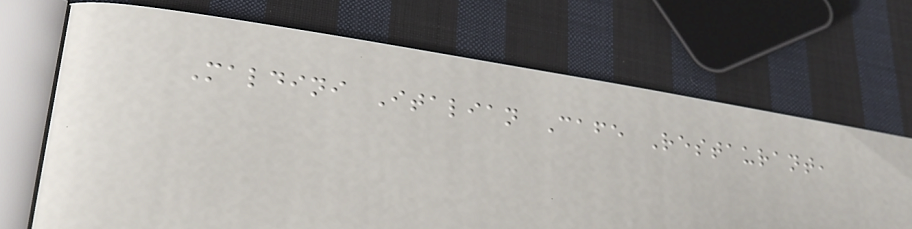Maldini Italian Cafe Restaurant,
